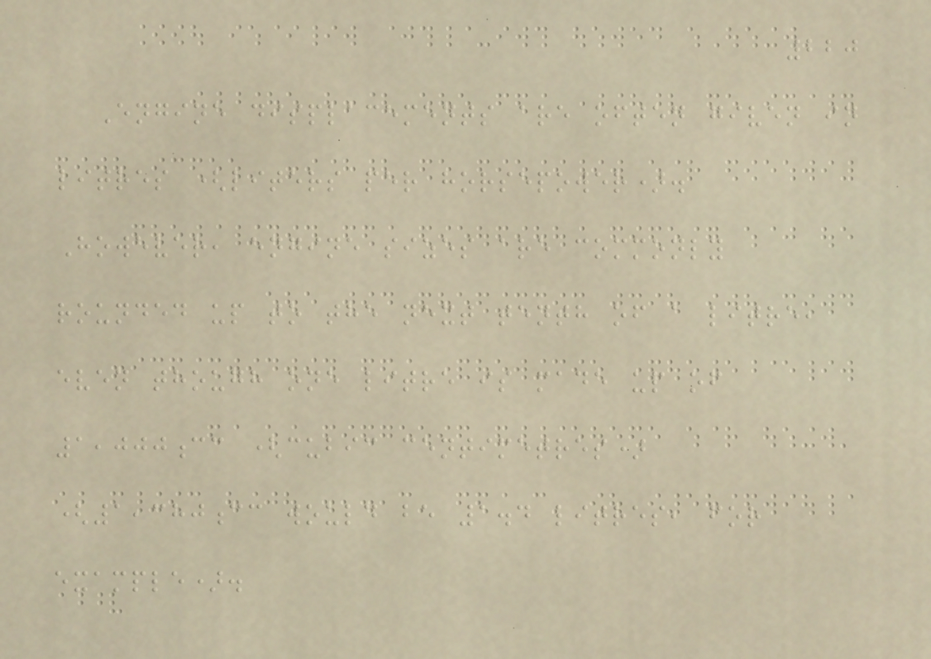220
Engine displacements are often given in
litres (liters per horsepower).
However, engine sizes are commonly
rounded up to the next tenth of a litre,
even though one litre is made up of
1,000cc (cubic centimetres)
(1,380cc would be 1.4 litres, for
example).
